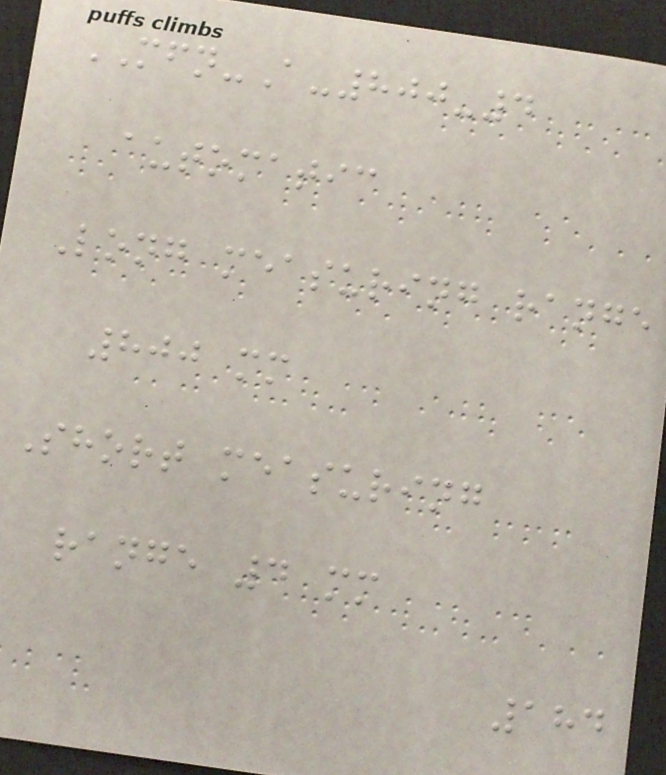MFN-A-800-4
automatic
Long measuring range
800 mm
Short measuring
range 4 mm
184
